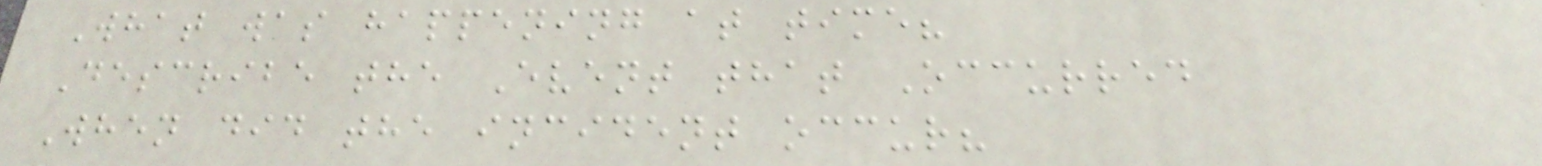What was happening at time?
Describe the Event that Occurred
When did the incident occur?
